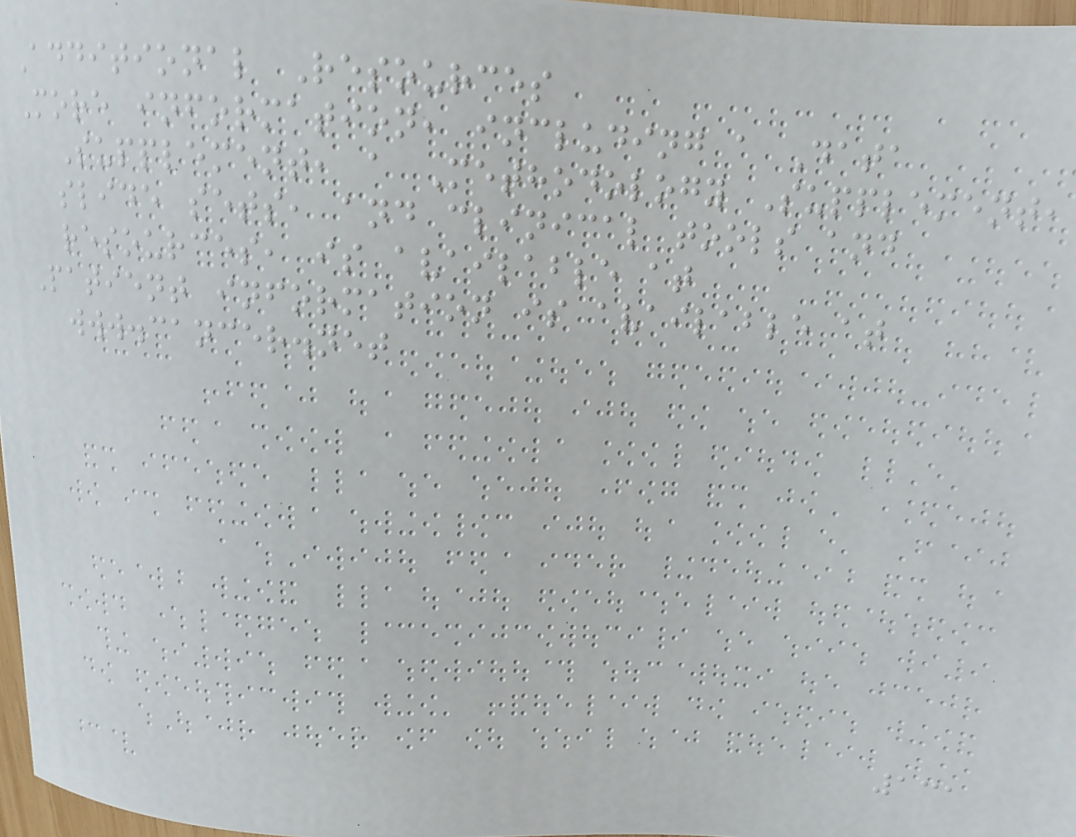Additional Resources
More information, including a Data
Supplement, a Methodology Supplement,
slide sets, and clinical tools and
resources, is available at
Patient information is available at
www.cancer.net
131
